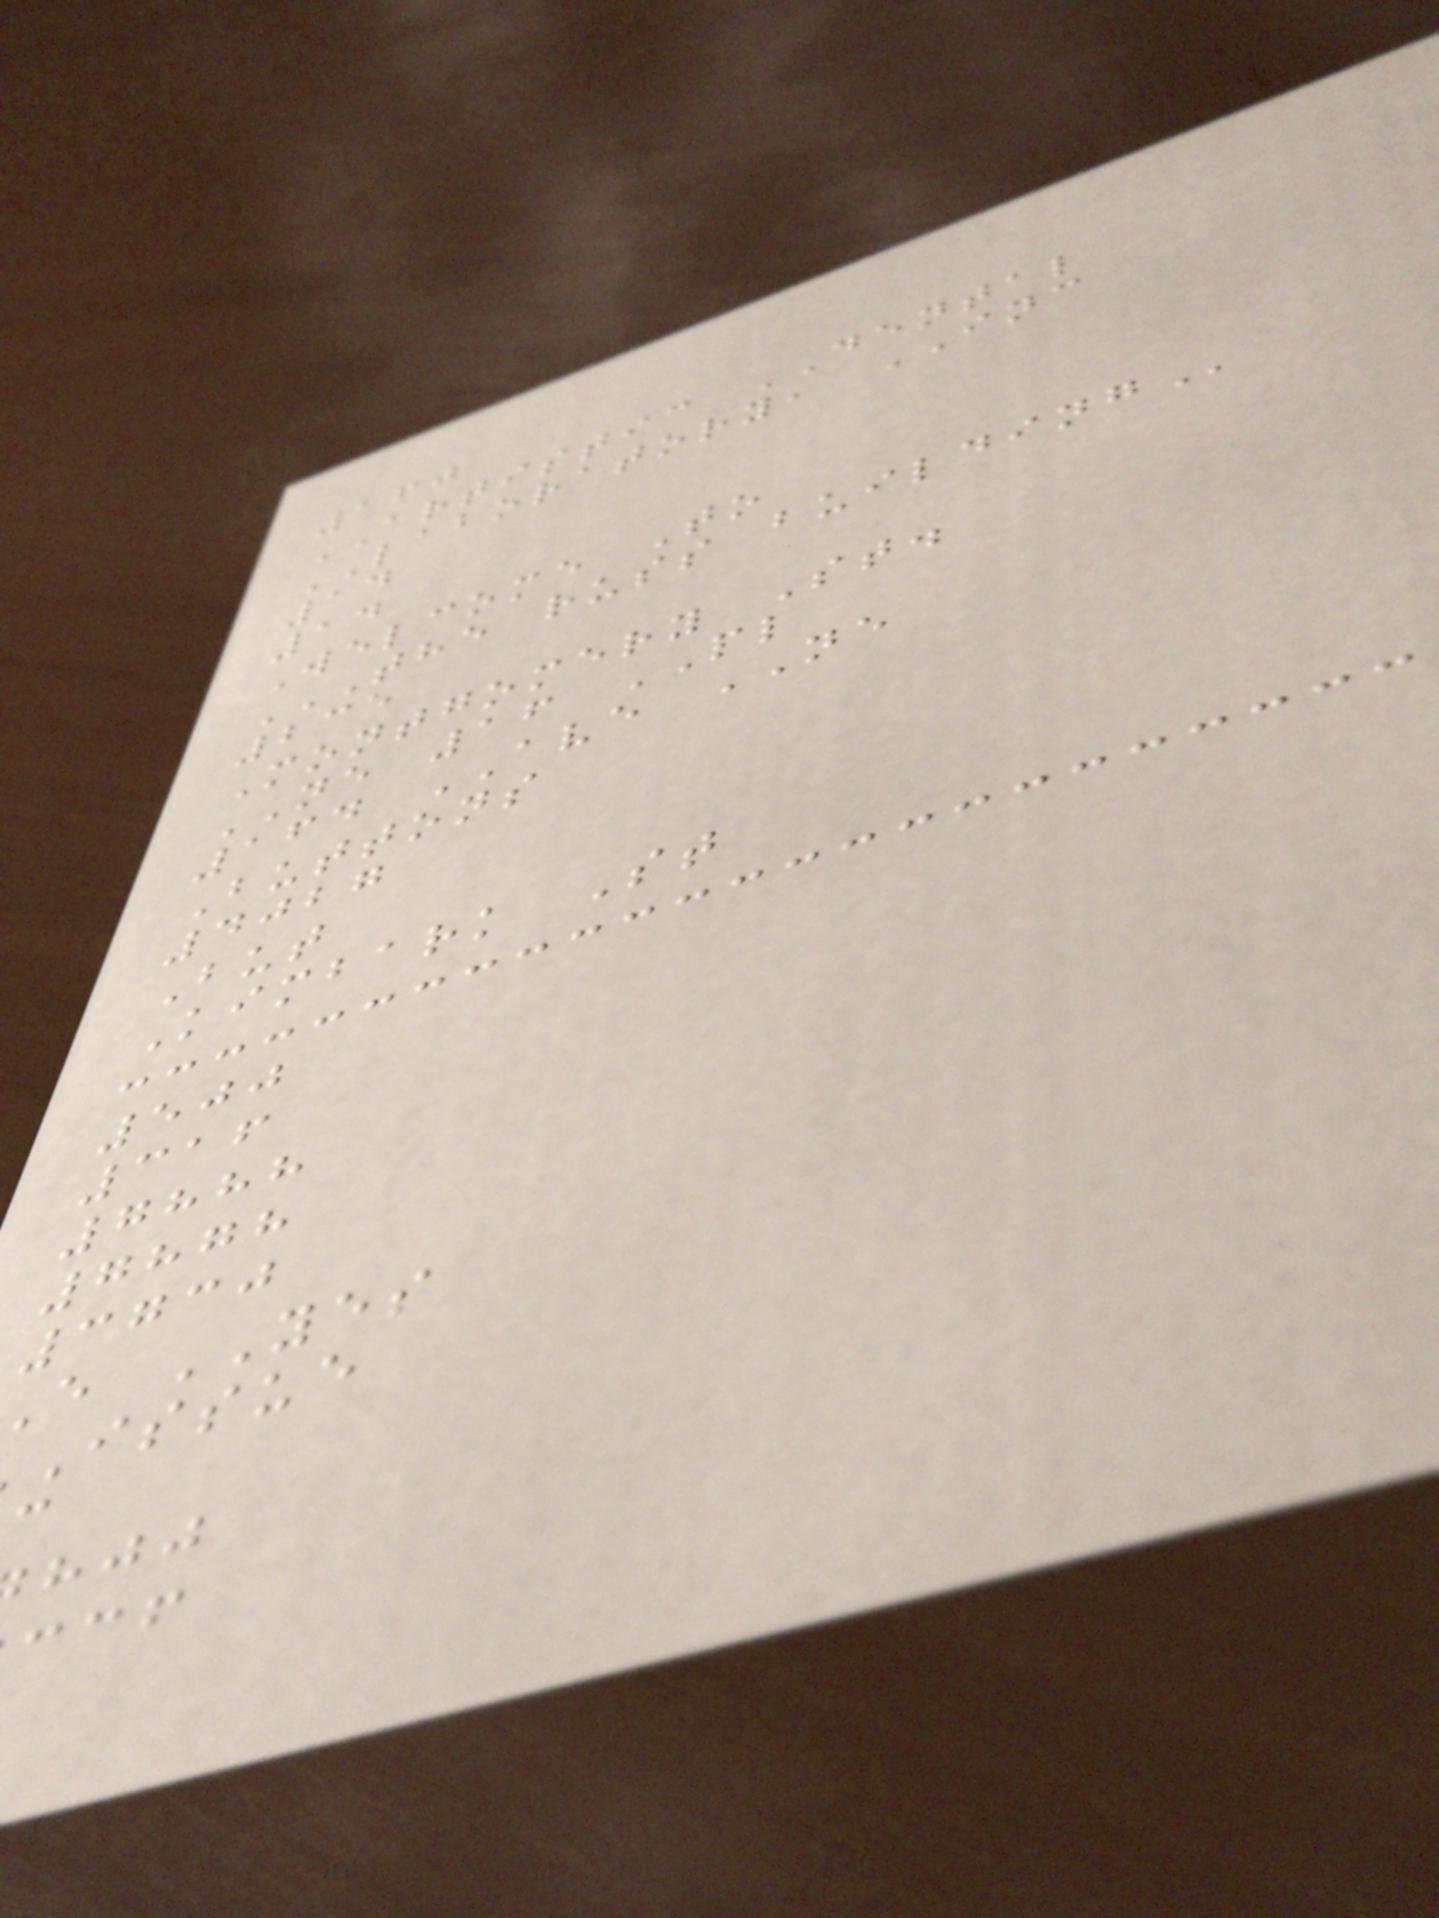160
ARTISTIC DENTAL
LABORATORY, INC
14
14
Welcome To
THE RUSS BUILDING
235
Montgomery St.
NE 16 PL
164 AVE NE
Buttons
4027
But
Kimbark St
500
316
7888
7878
3730
e YES
issue
